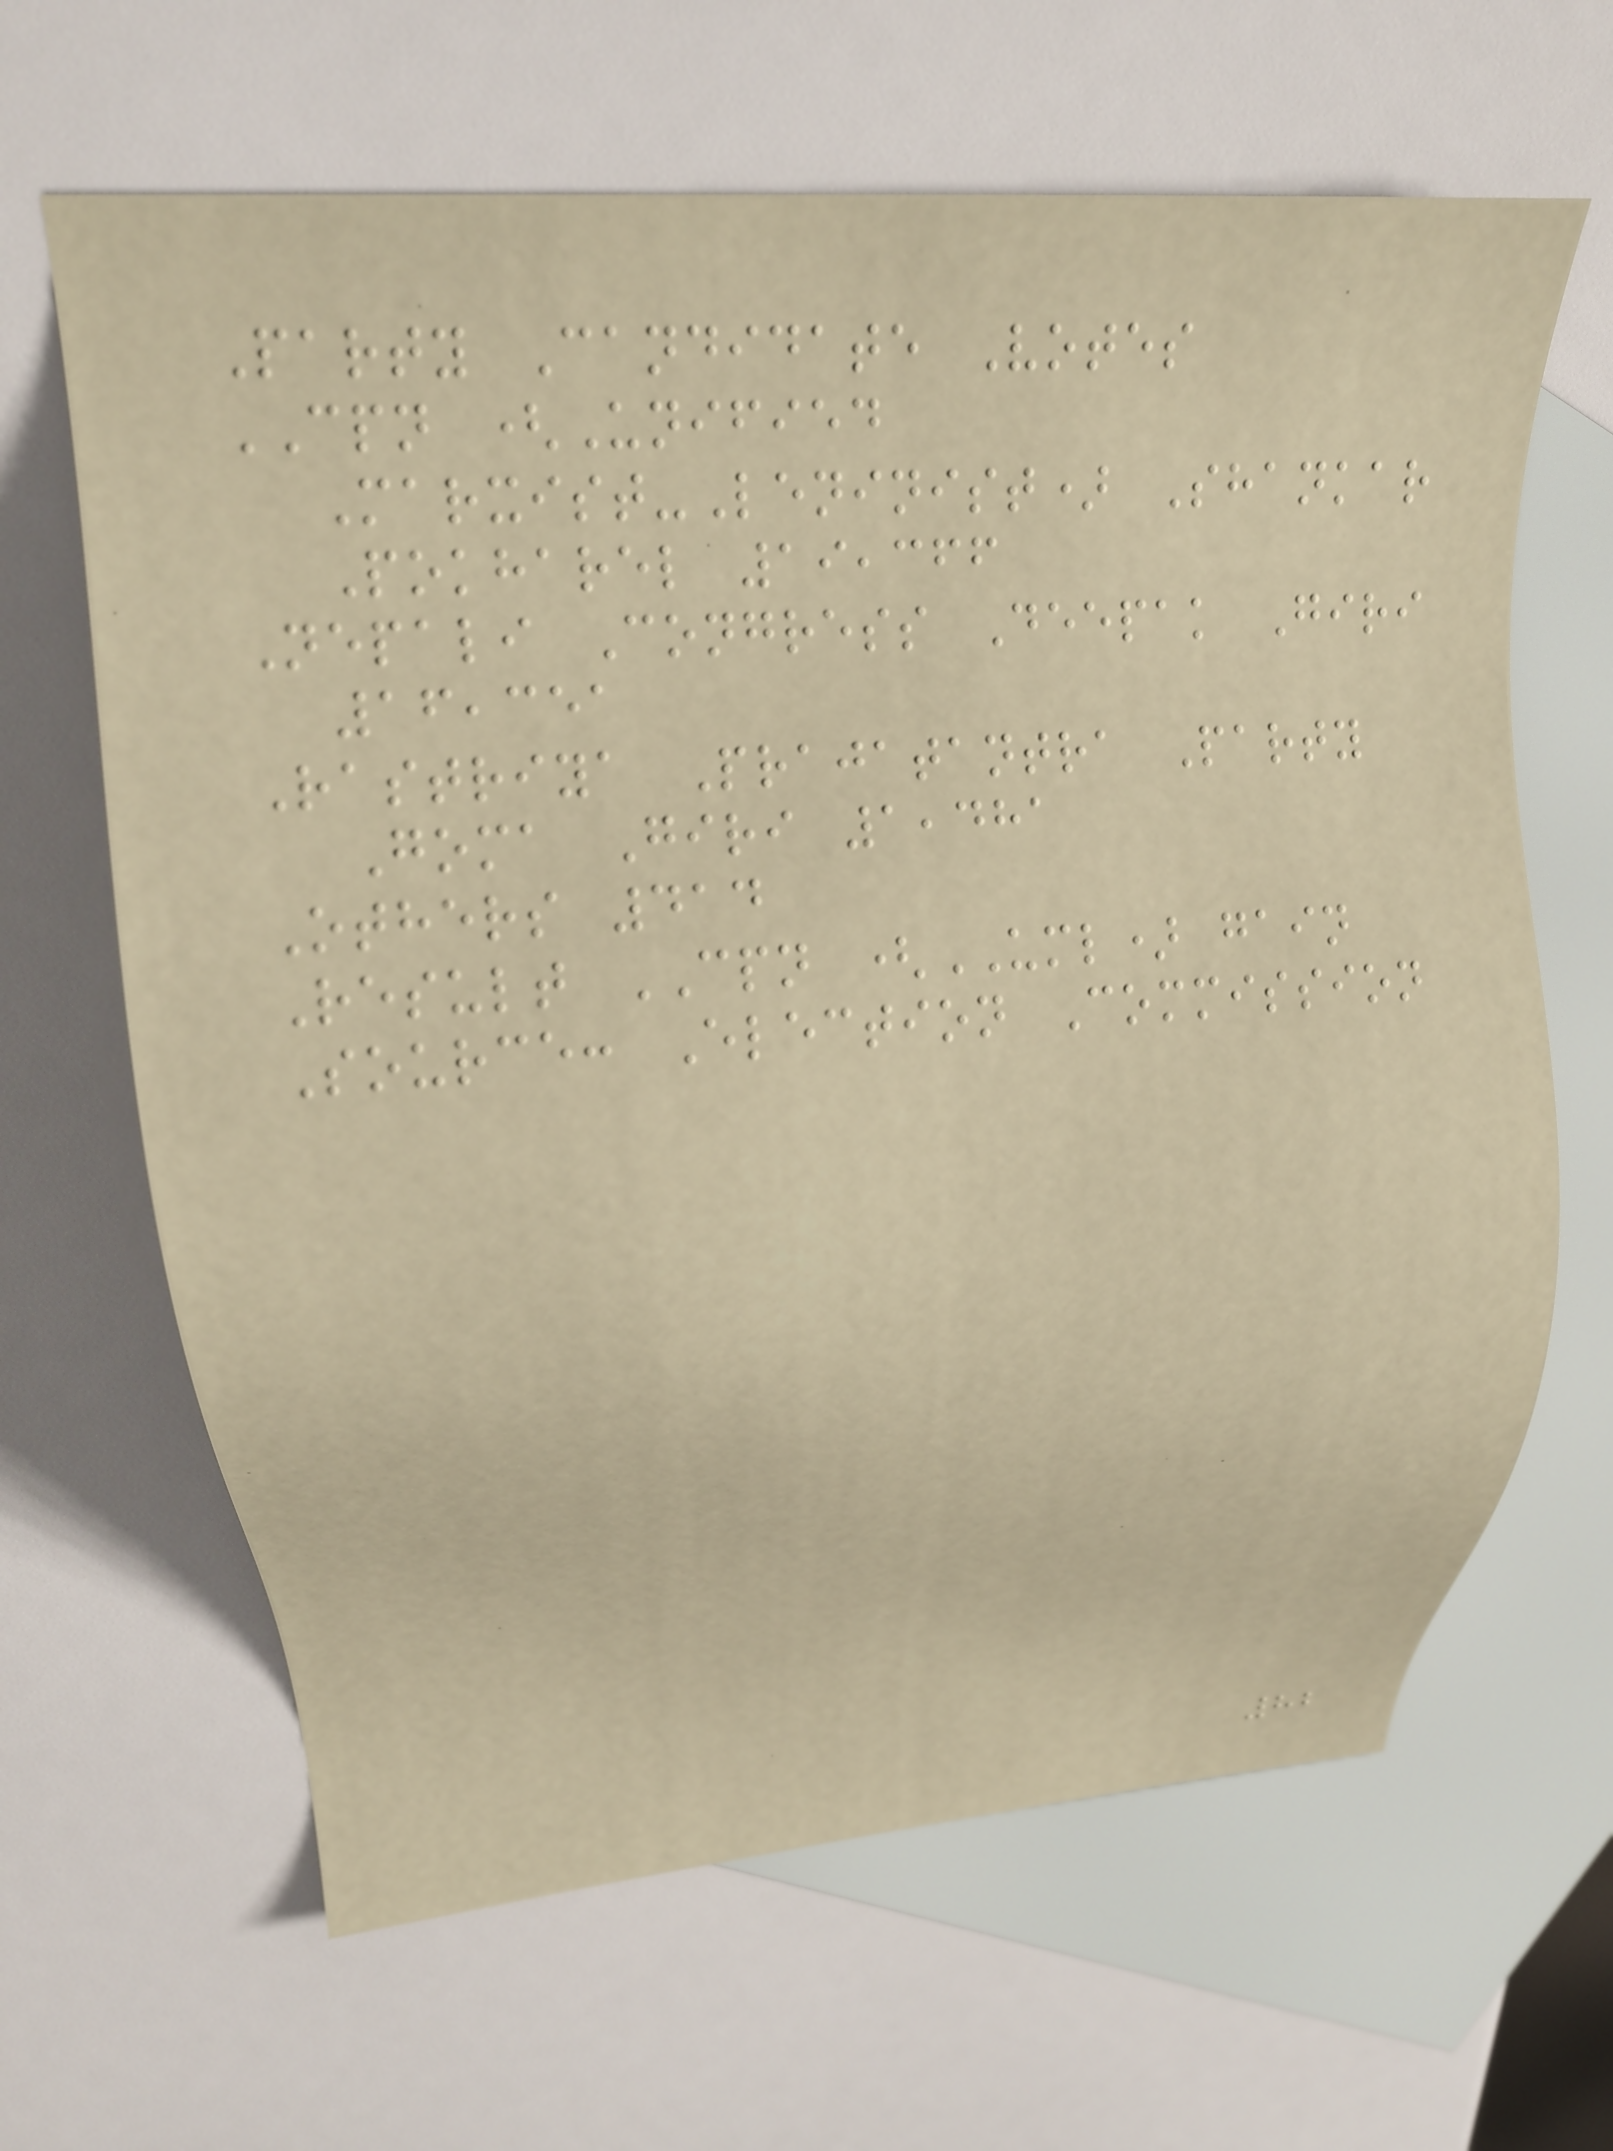Party Candidate Votes
CPN (Unified
Marxist-Leninist) Shankar
Pokharel 19,366
Nepali Congress Deepak Giri
16,351
Rastriya Prajatantra Party
Goma Giri 1,481
Others 414
Result CPN (UML) gain
Source: Election Commission
82
